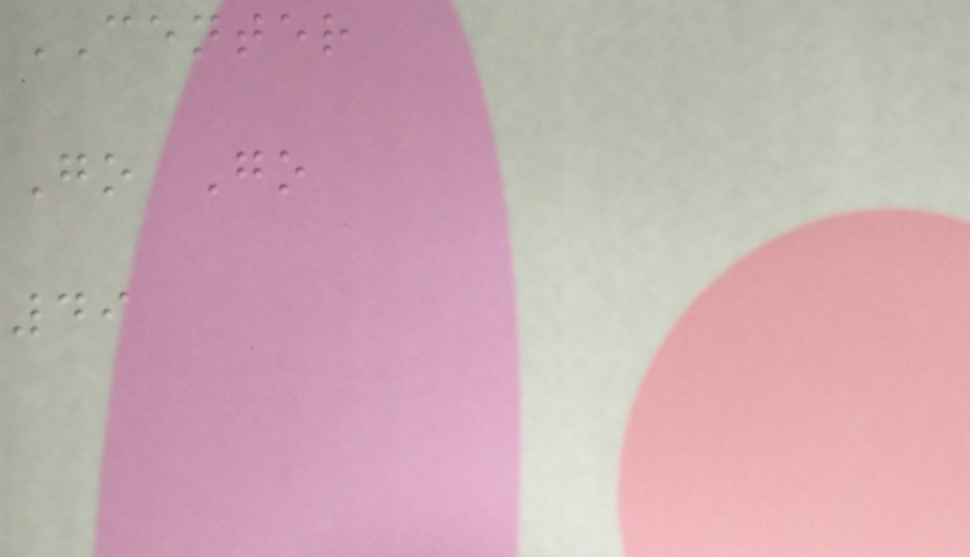CENTER
Go Go
49
